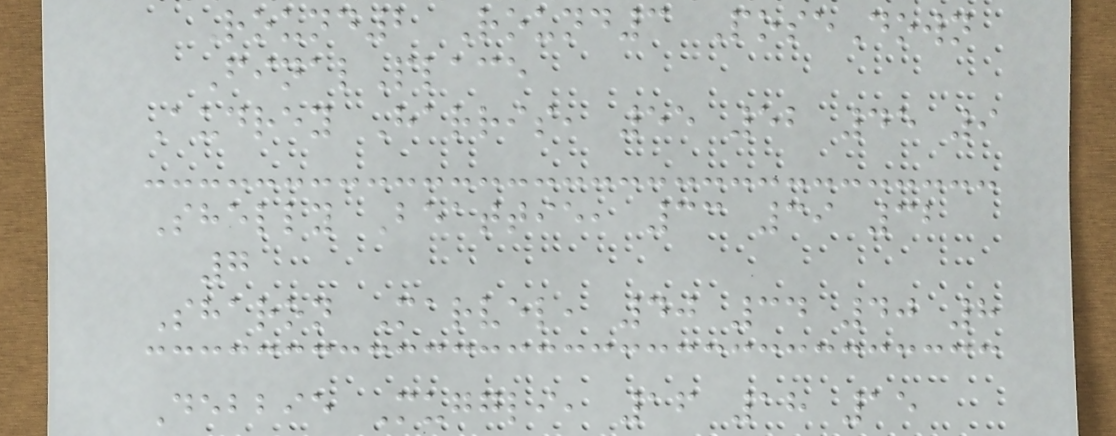Round2 Round3 PoseDown
FinalPlace
Audrey Harris, 55 52 45 9
Shelly Beattie, 33 39 32
7
Sharon Marvel, 40 34 40 8
Debbie Muggli, 16 18 15
